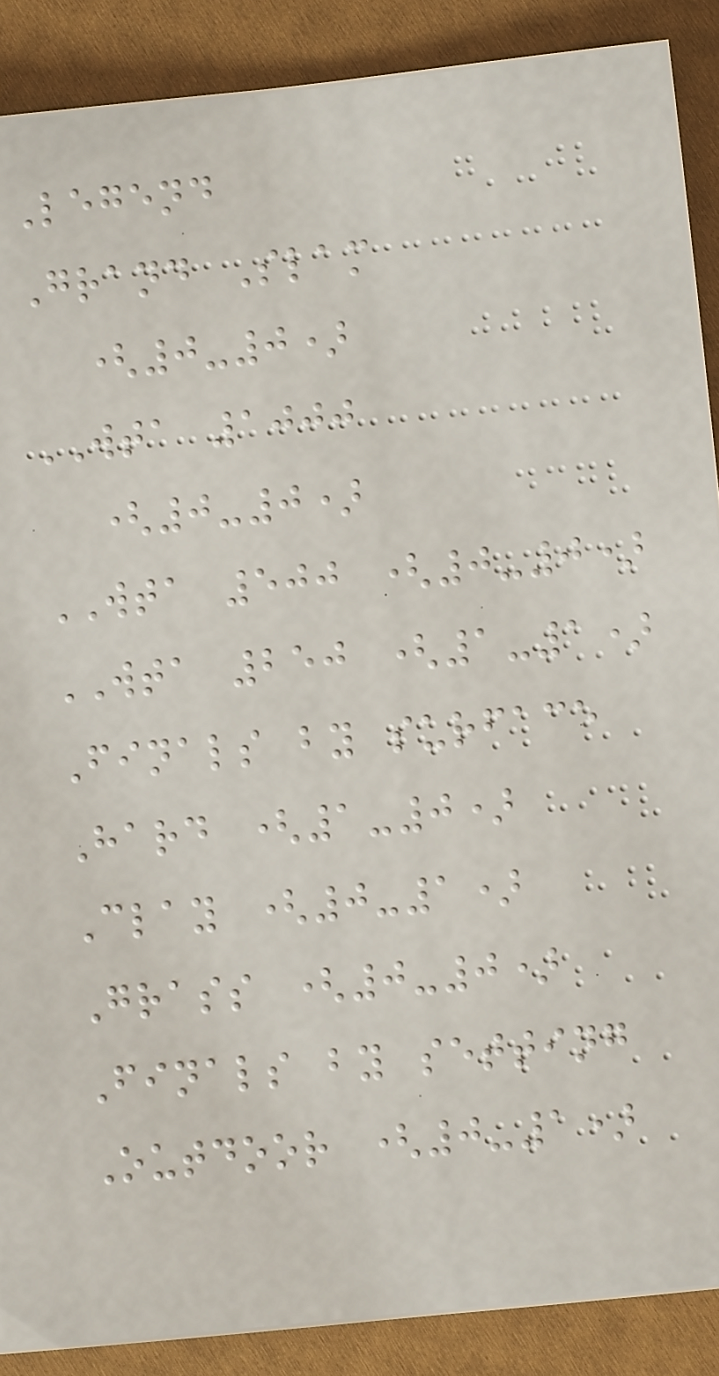Legend
Grand Slam
(0-0)
WTA 1000
(0-0)
WTA 500 (0-0)
WTA 250 (1-1)
Finals by surface
Hard (1-0)
Clay (0-1)
Grass (0-0)
Finals by setting
Outdoor (0-1)
